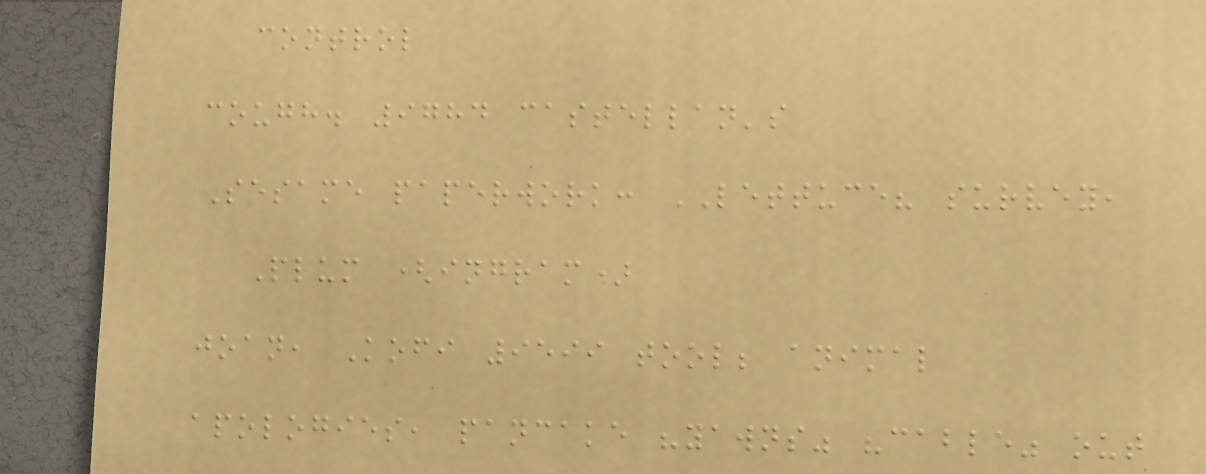control
cough. 9784 castellan's
Sesame paperwork: LETTUCE? survey,
Plum (ingram)
joan, Kofi 9599 tool; animal
apologies, pancake "yawns" "cable" out
